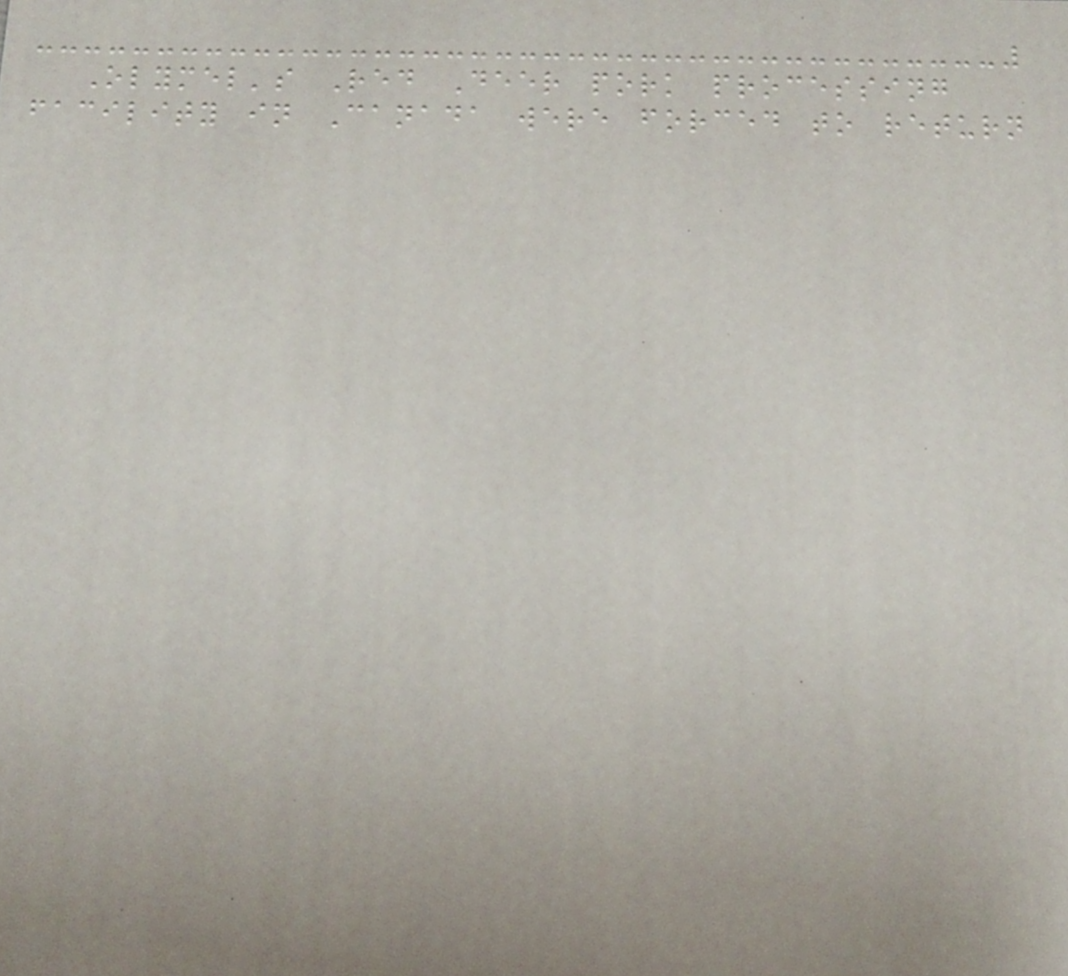Olymel's Red Deer pork processing
facility in Canada were forced to return
